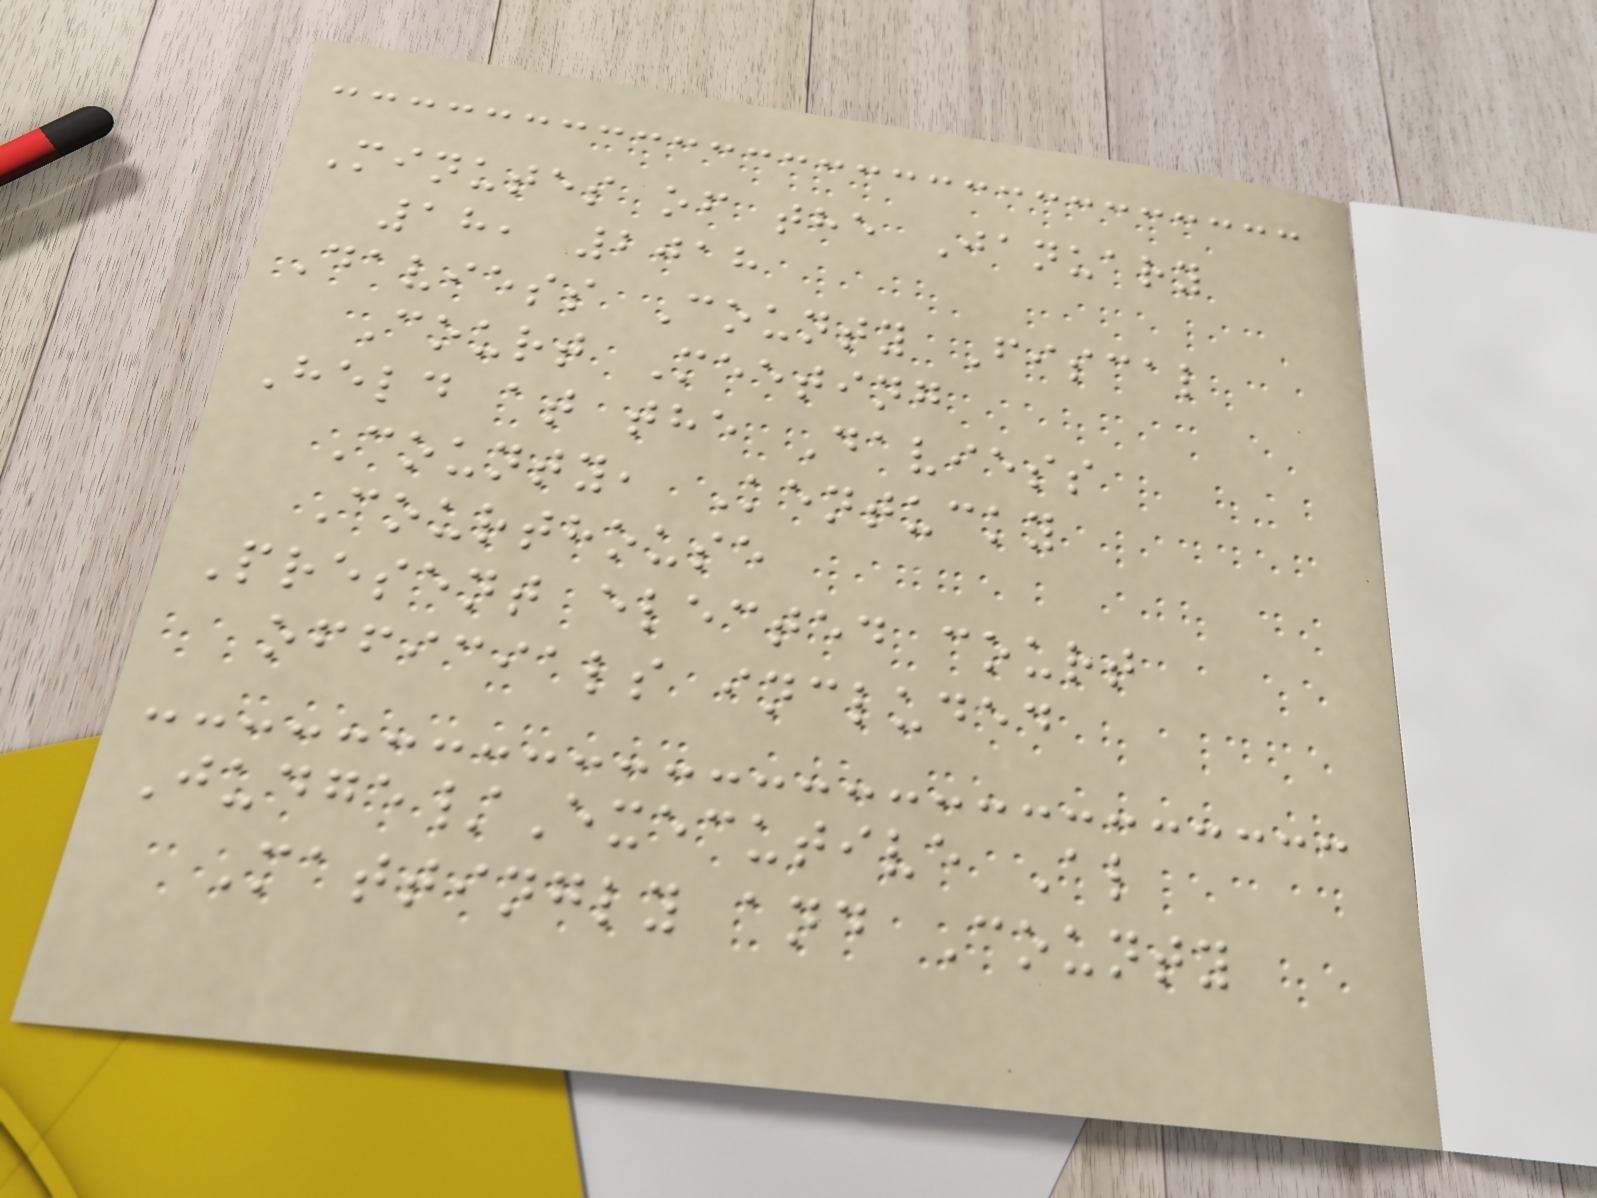Minutes of the January
18, 2018
Daviess County Fiscal
Court Meeting
Held at the Daviess
County, Kentucky
Courthouse
Present elected court
officials included
Judge/Executive Al
Mattingly and County
